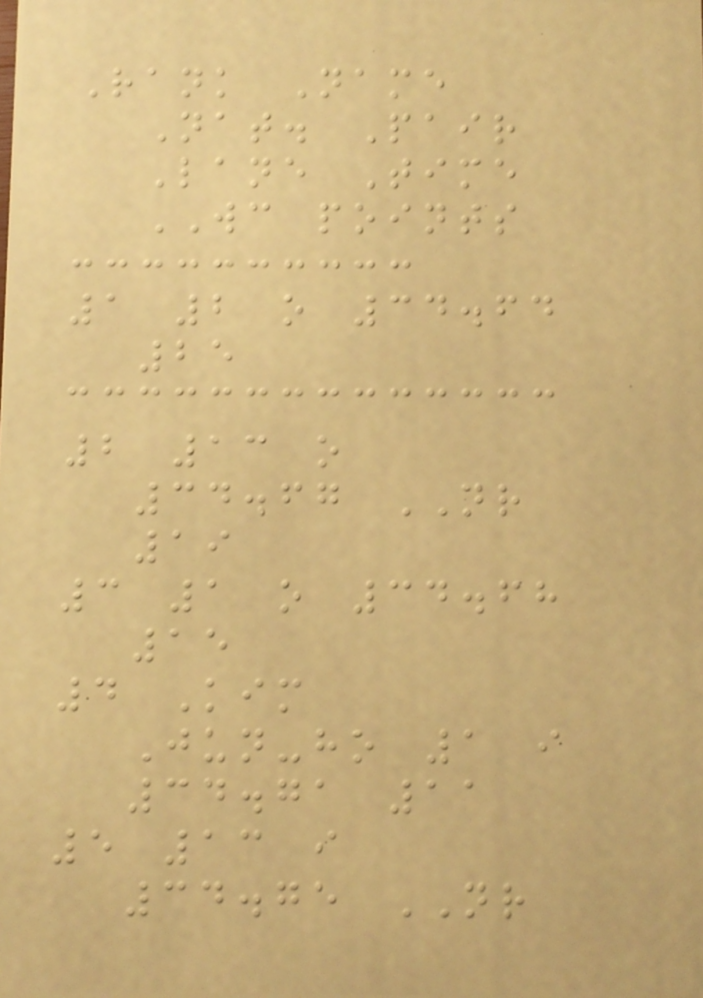Rank Name
Nat. Pair
Lane Time
WC points
1 2 o 34.64
25
2 13 o
34.67 NR
19
3 1 o 34.68
15
4 Kim
Jun-ho 1 i
34.71 11
5 13 i
34.75 NR
